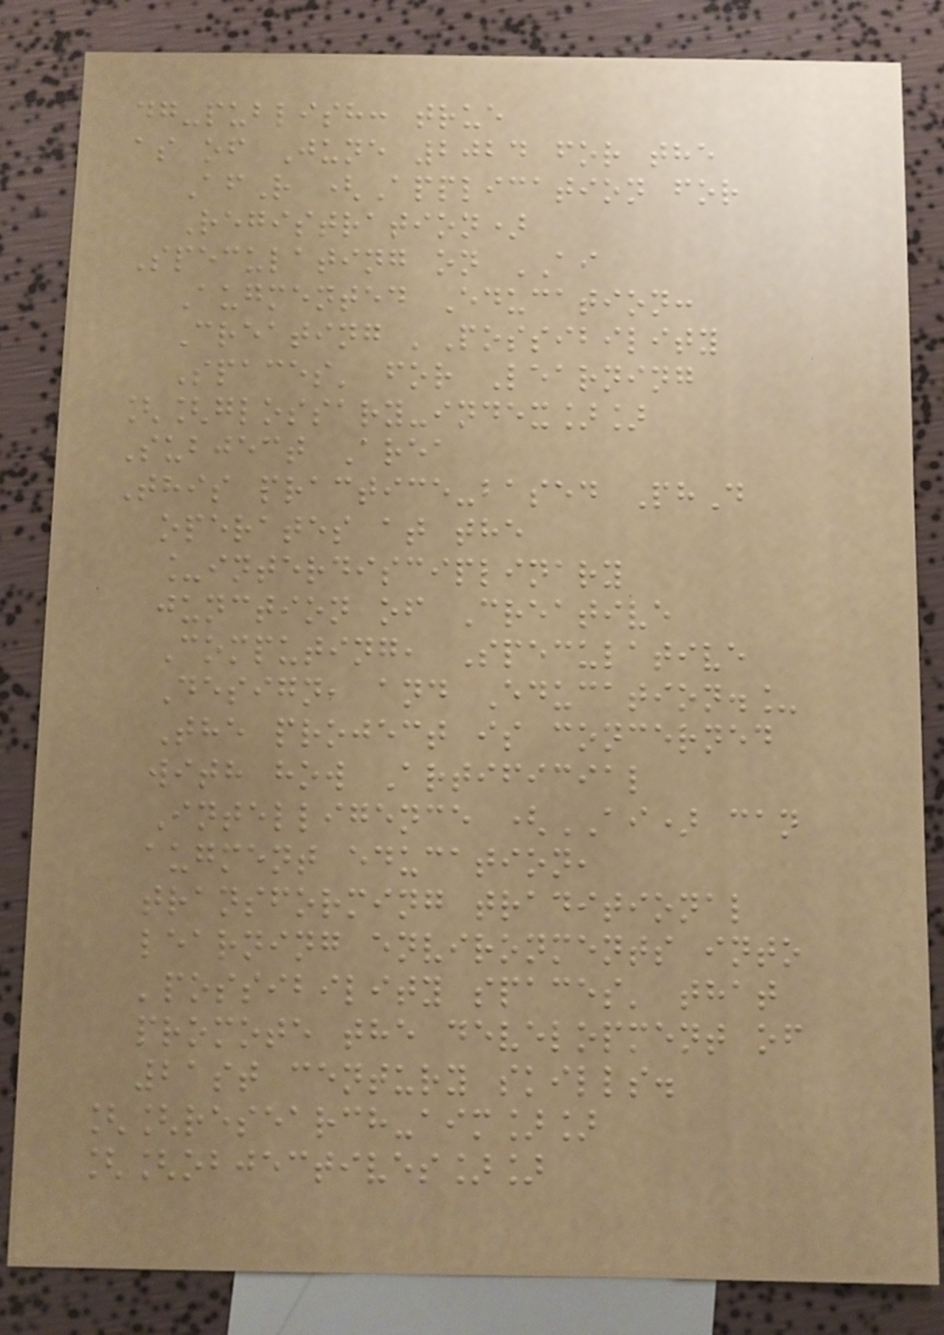dg-publish: true
as of June 2024 for the
AfR (Application for
Registration)
Speculating on AI
Augmented Education:
Creating 'Possibility
Spaces' for Learning
[[glossary-index]]
Subject Area
This practice-based PhD
operates at the
_interdisciplinary
junction of Creative
Computing, Speculative
Design, and Education._
The project is concerned
with how Artificial
Intelligence (AI) can
augment education,
transforming traditional
learning environments into
'possibility spaces' that
promote the development of
21st century skills.
[[research-aim]]
[[objectives]]
